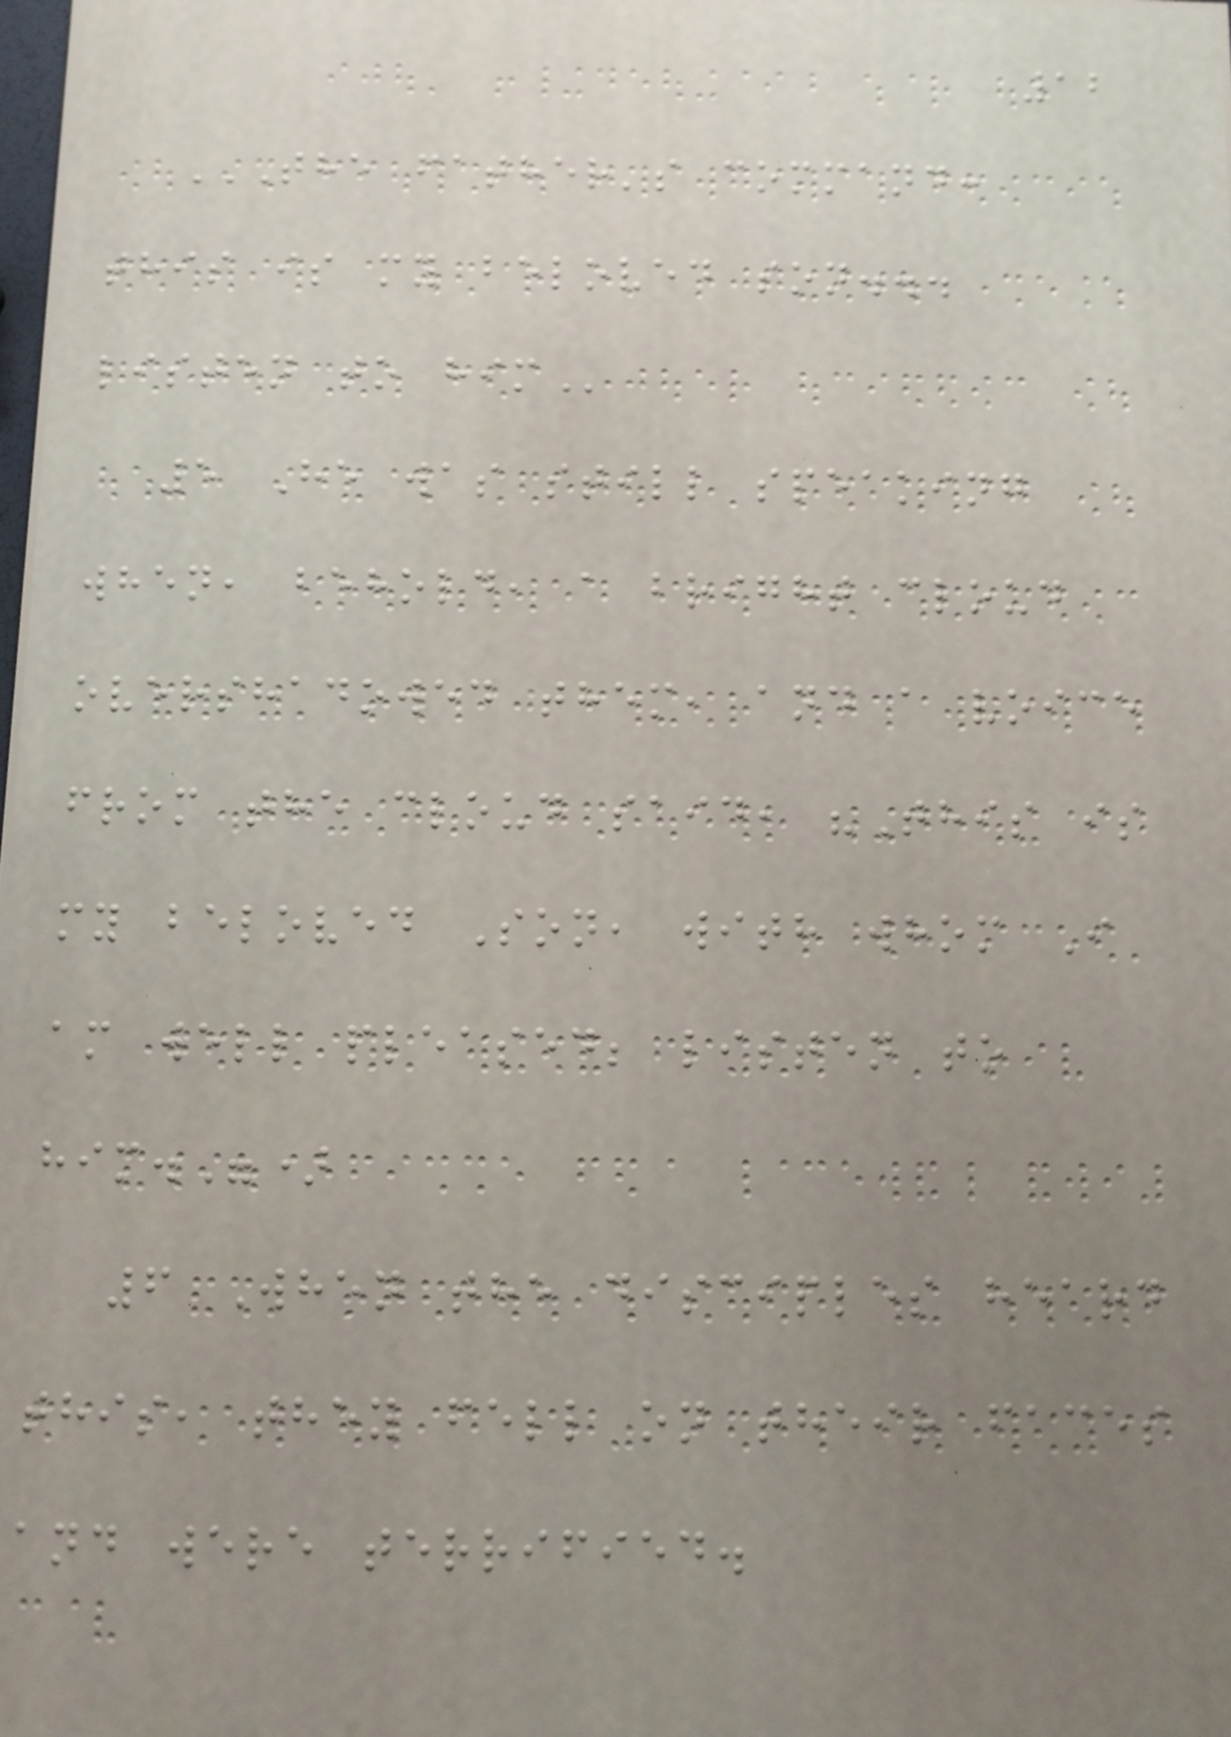12
THE FATHER'S COMMAND:
THIS IS MY BELOVED SON...
LISTEN TO HIM
5 He was still speaking
when, behold, a bright cloud
overshadowed them, and a voice
from the cloud said, "This is
my beloved Son, with whom I
am well pleased; listen to
him.")
6 When the disciples heard
this, they fell on their faces
and were terrified.
